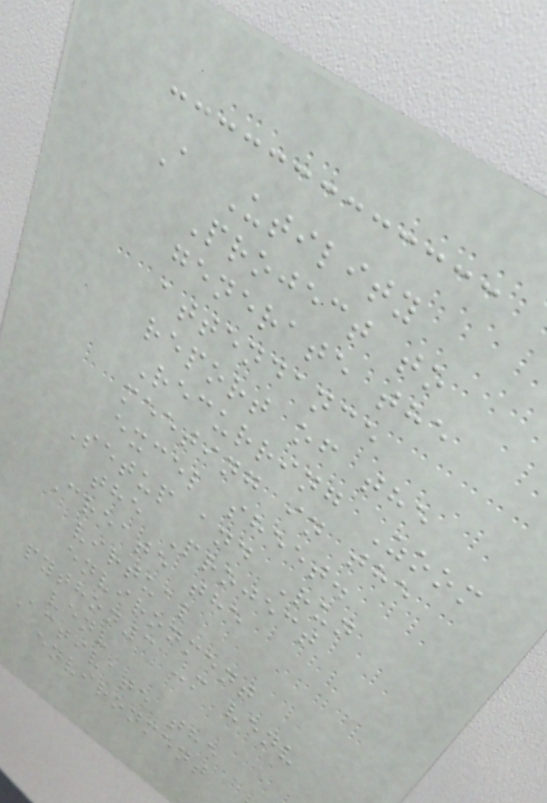A Utility
Project to
generate the
attendance
report of the
Recurring Zoom
meeting in the
excel sheet.
Setup and Run
the Project
Create the
virtual
environment
python3 -m venv
venv
Activate the
environment
